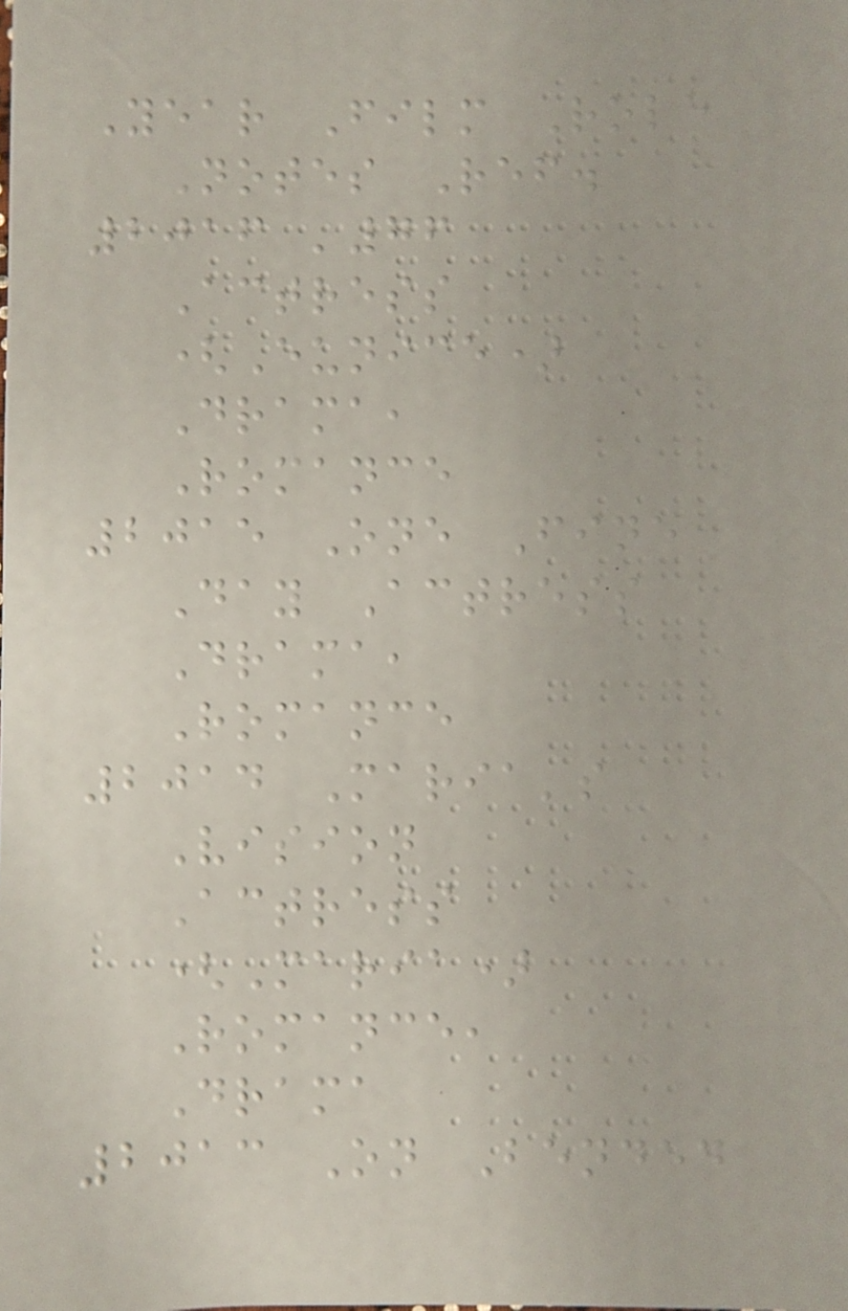Year Film Role
Notes Ref.
2016 '76
Actress
(Eunice)
Drama,
Romance
2015 One Fine
Day Actress
Drama,
Romance
2014 Maria's
Vision
Actress
(Maria)
Romance,
Drama
2013 On Bended
